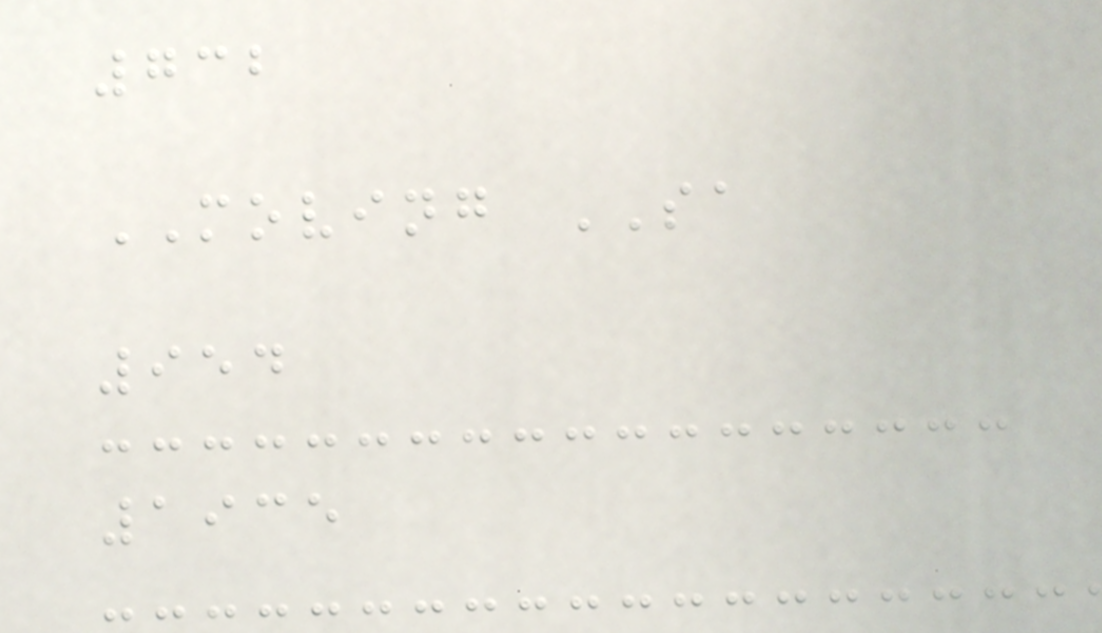732
MOVING SA
954
1935
